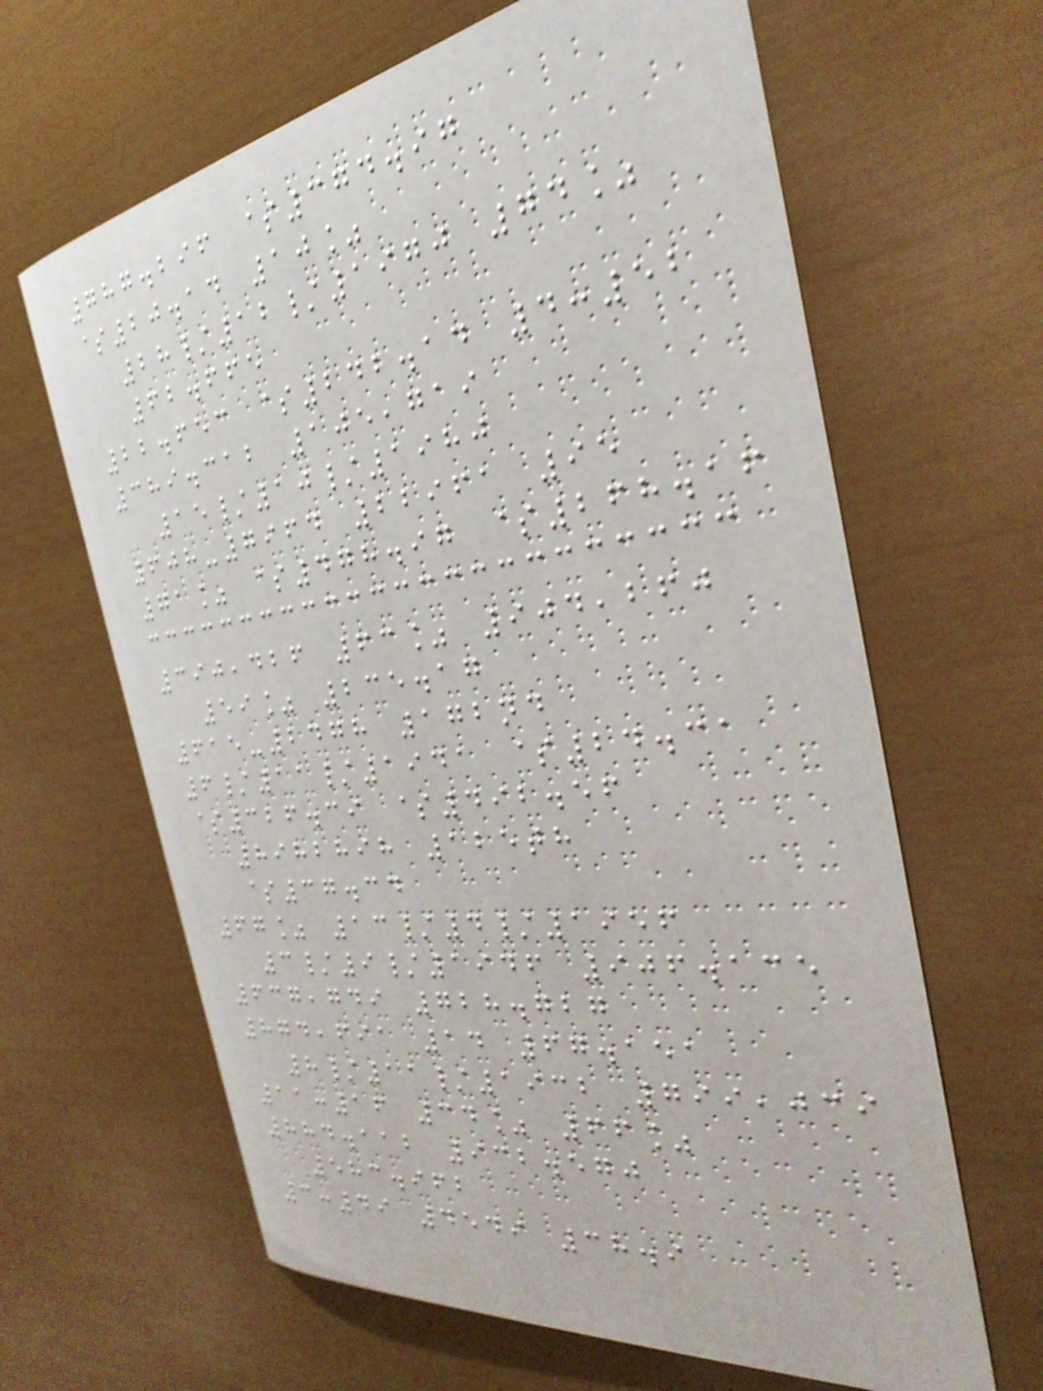787.296 $374.97
$20.14 10%
28/12/1970 74%
62.665
22.653 $242.14 4:52
389.312 105,719
15/10/1980
608-7964 22961 95
71% $478.97 $268.16
390,426 63% 904,260
59% 235.17
615-2478 172nd
6/11/1941 $24.31
$326.39 $492.56
8982898 125th
$37.34
67% 13/4/1956
3/9/1946 906.135
637,749 728.727
874,691 14 67.151
8/11/1932 799,039
11:16 34% 66%
884.112 932.570
583.962
3:49 4549 38.9
